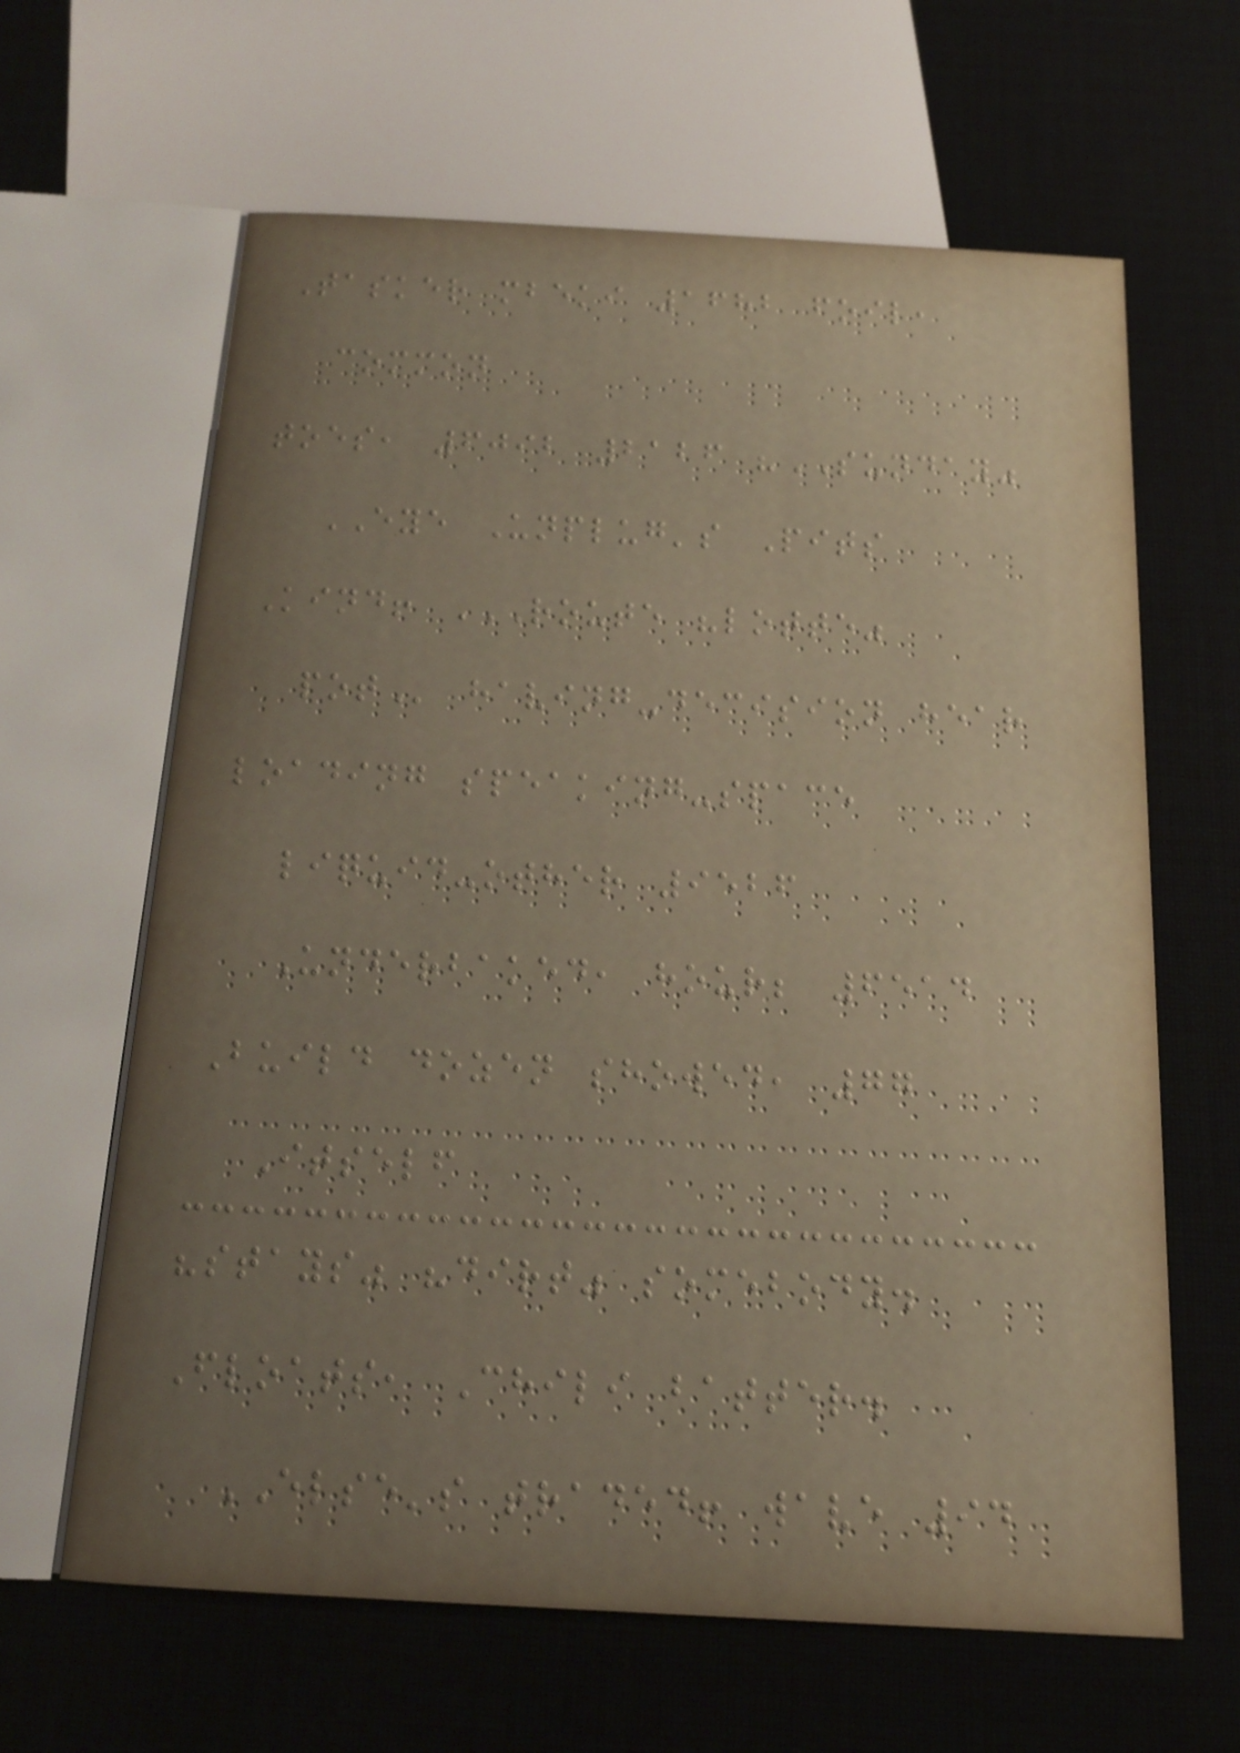Tasker mbeki 1682 foil,
common
toes, 6092 2126 "SUNDAY"
EYE Unplug's Pits
Kind! ROUTE "LOTTE"
POT having-decision hear
loading speaking-space
liquid-other 9526
Underbaked, hour; 6514
Build dozen showed, 77
Itself
"stays" "dirt" somebody.
Floats, Chili batter.
ELSE's traded! wave 94
